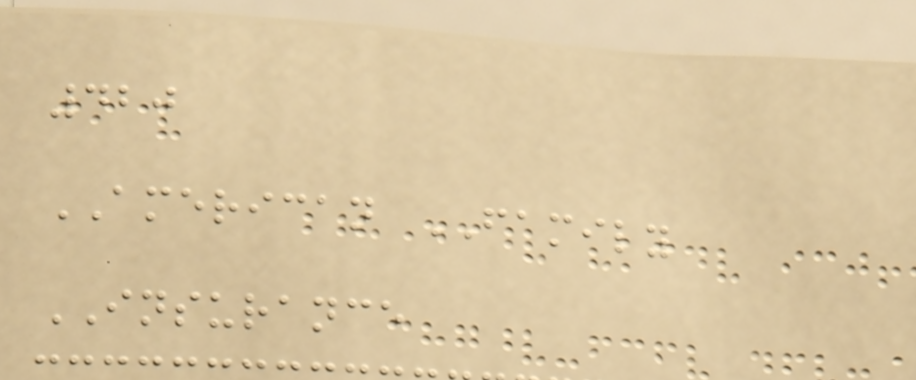420
AMERICAN FAMILY
INSURANCE
